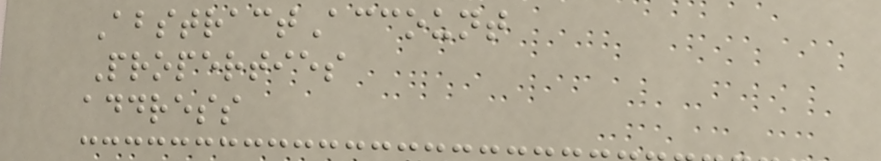AbstractAccount
Properties
address
